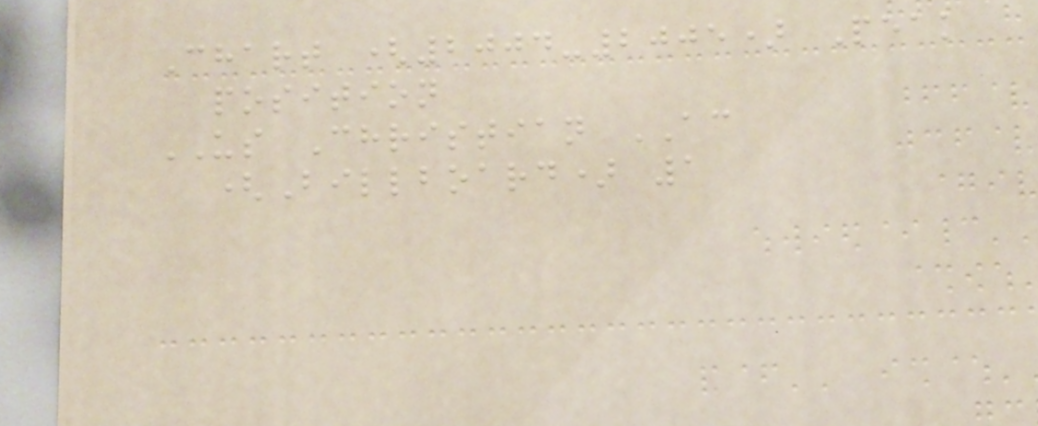Chart (2004-2005) Peak
position
US Christian AC
(Billboard) 1
